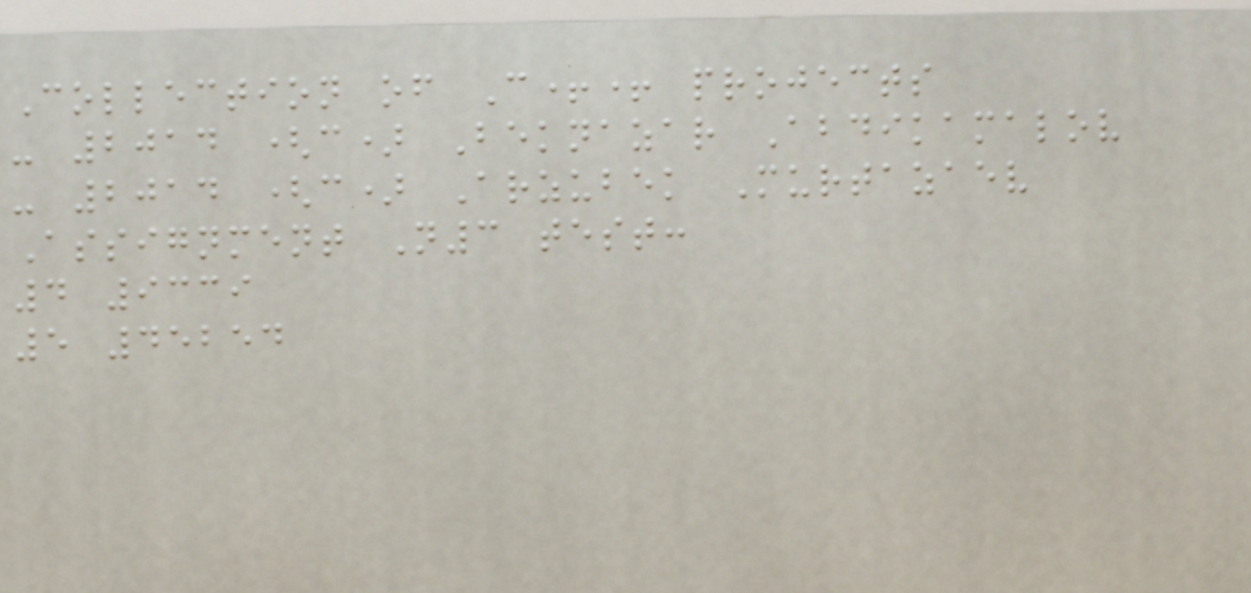Collection of C++ projects
- 2014 (c) Beknazar Abdikamalov
- 2014 (c) Arzubek Murtazaev
Assignment N3 test:
4 9339
5 45254
